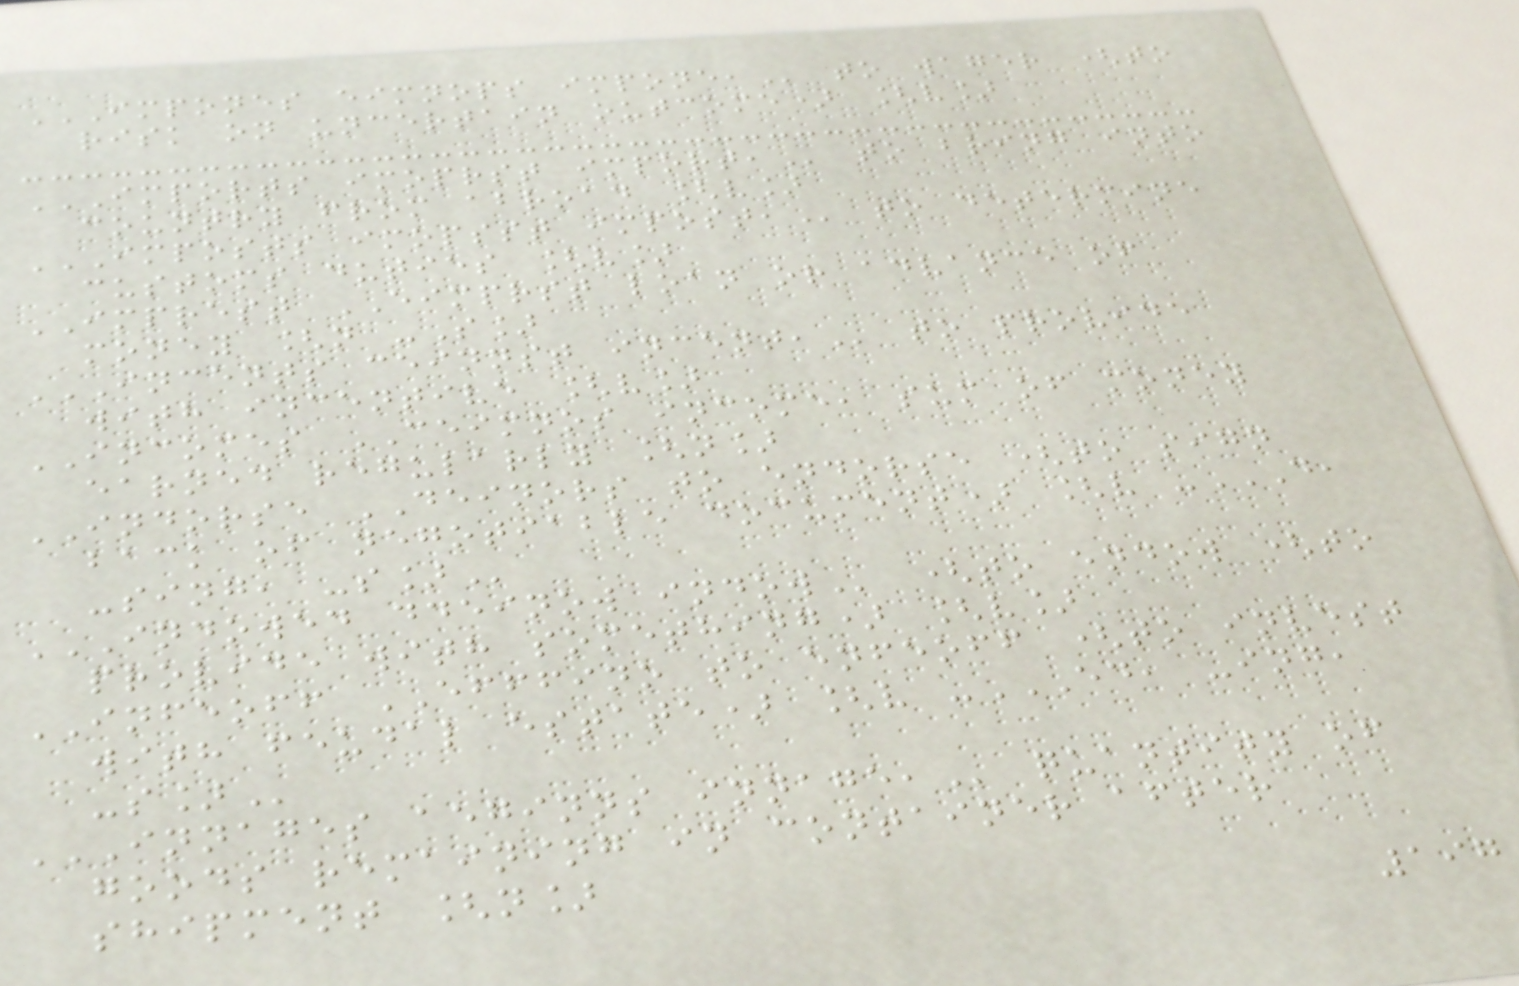IMPONES EIMNOPS IMPONE, to wager (to
risk on uncertain outcome) [v]
IMPORTS IMOPRST IMPORT, to bring into
country from abroad [v]
IMPOSTS IMOPSST IMPOST, to determine
customs duties [v]
IMPREST EIMPRST loan or advance of
money [n -S]
INCENTS CEINNST INCENT, to provide
with incentive [v]
INCOMES CEIMNOS income, sum of money
earned regularly [n]
INDORSE DEINORS to endorse (to sign
back of negotiable document) [v -D,
-SING, -S]
INDOWED DDEINOW INDOW (to endow (to
provide with something) [v]
INFEOFF EFFFINO to enfeoff (to invest
with feudal estate) [v -ED, -ING,
-S]
INNAGES AEGINNS INNAGE, quantity of
goods remaining in container after
shipment [n]
197
